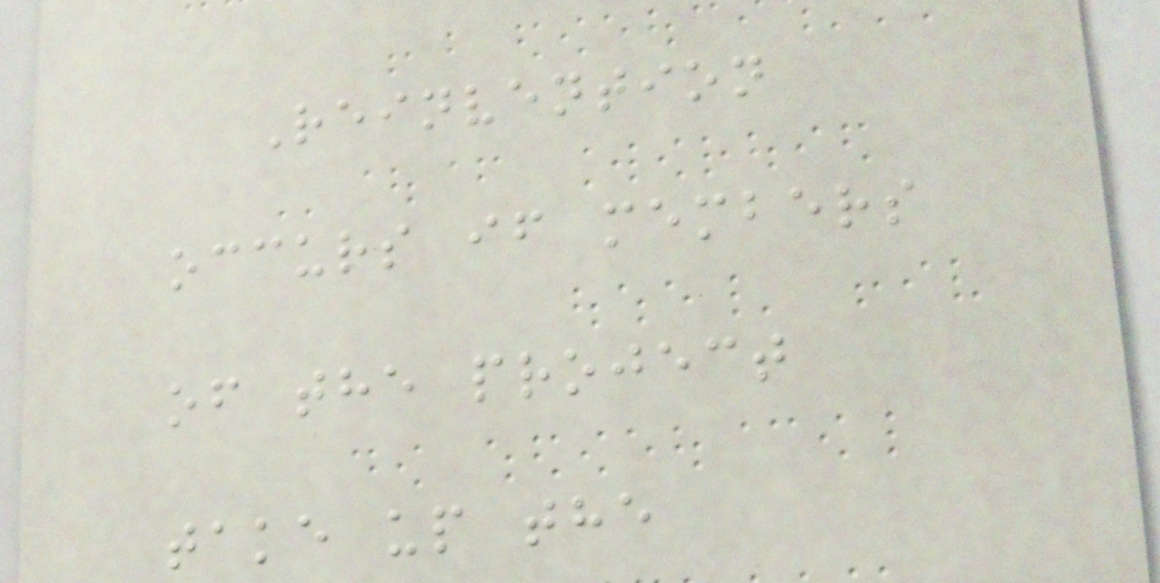Reinvention
occurs if members
of the project
take up the
